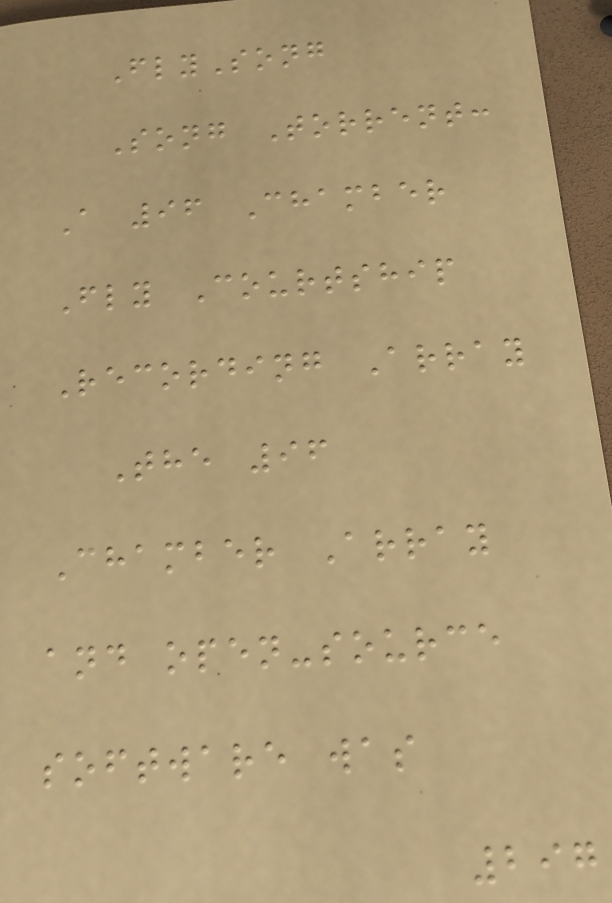FlySong
Song Torrent:
A 96 Chamber
Fly Courtship
Recording Array
The 96
Chamber Array
and open-source
software was
297
